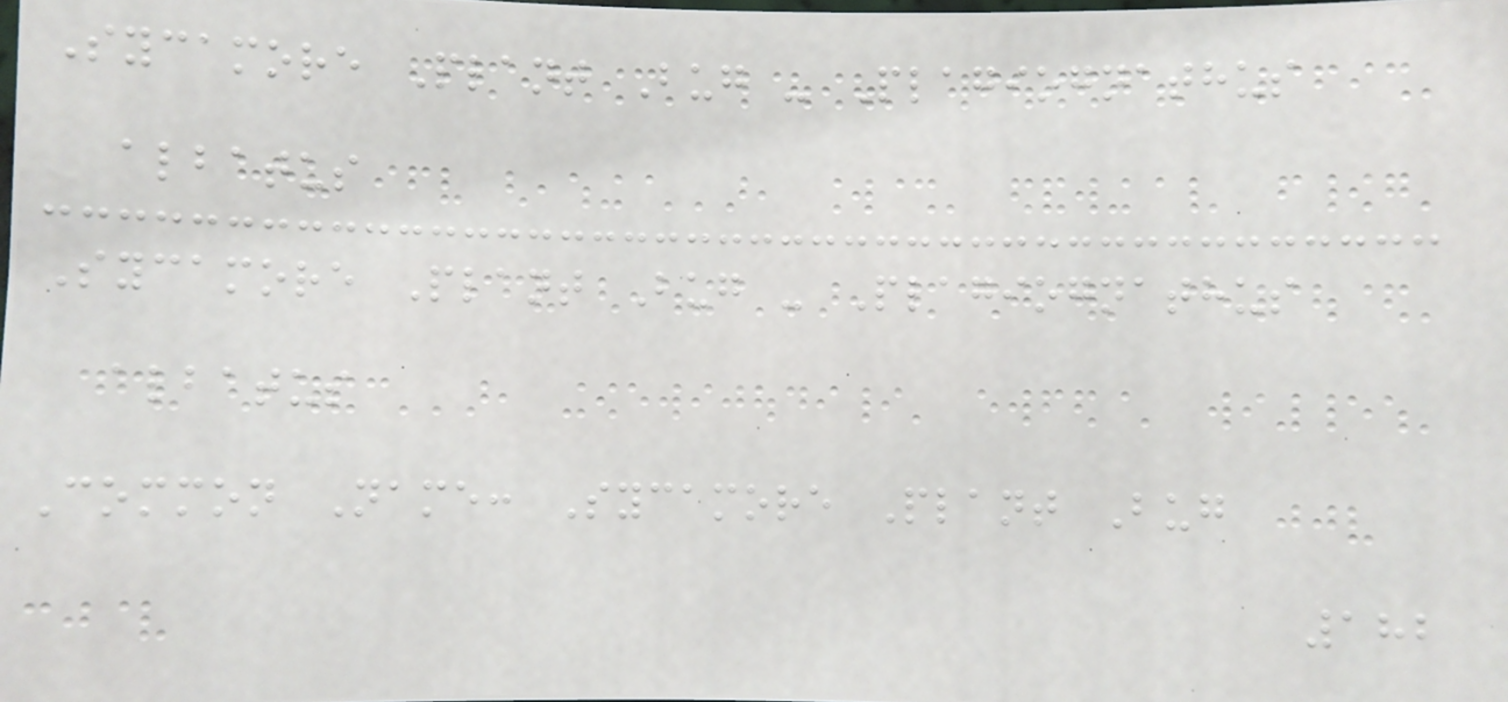Sycamore Plant Bug - Plagiognathus
albatus
Sycamore Plant Bug - Plagiognathus
albatus
Common Name: Sycamore Plant Bug
182
